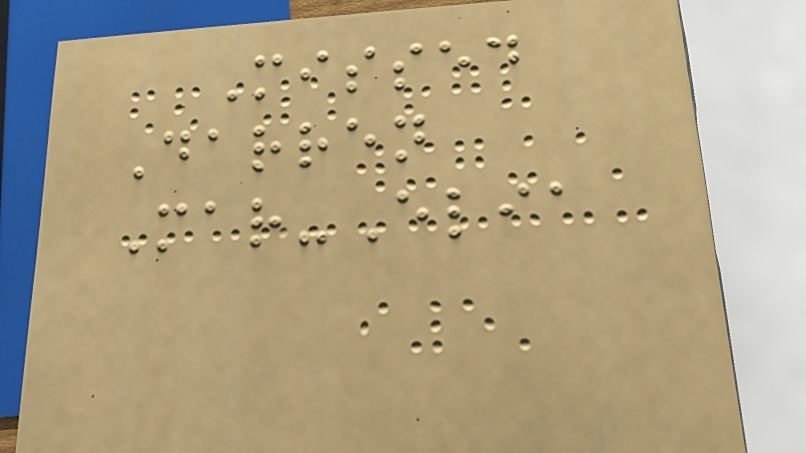Missed
Darren
Mar-Elia
